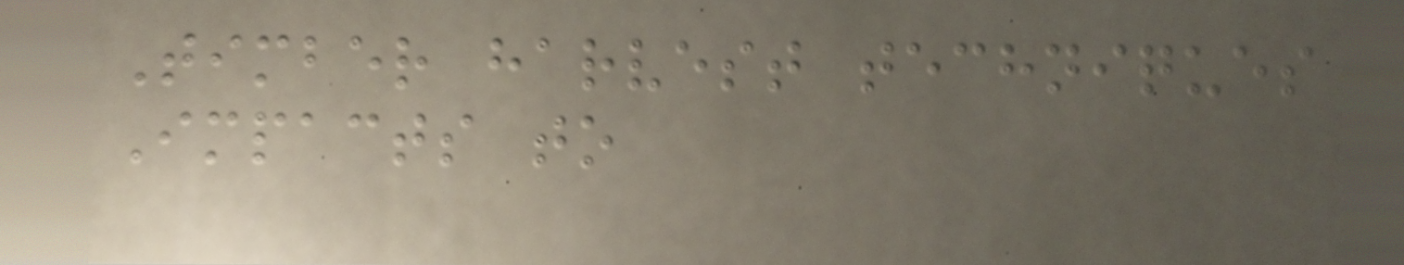Timber harvest techniques
Impacts to
